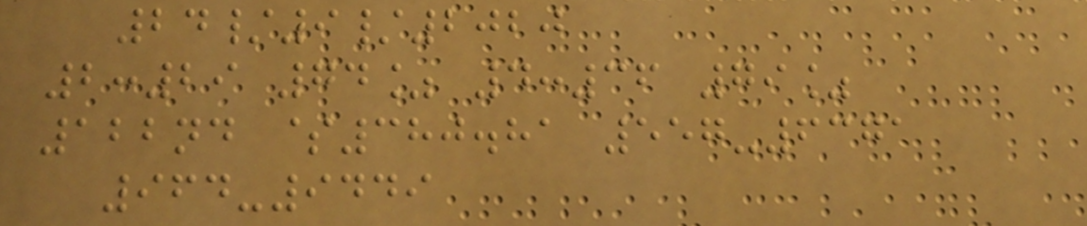24/9/2020
2:29 74% 4:36 79%
122nd $380.81 557-6371
964-9449
